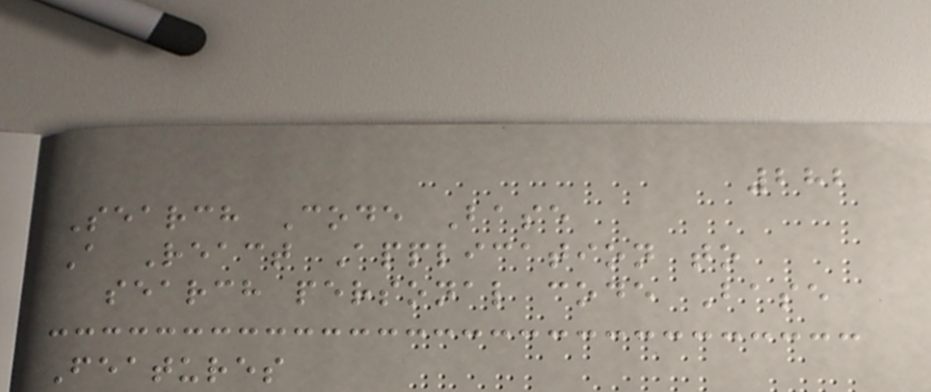282
Search Code Base
A React Application to
search personal code Base
Features
